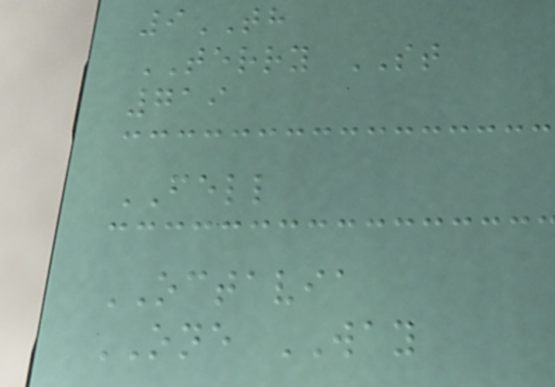9TH
TERRY ST
719
FELL
OCTAVIA
ONE WAY
